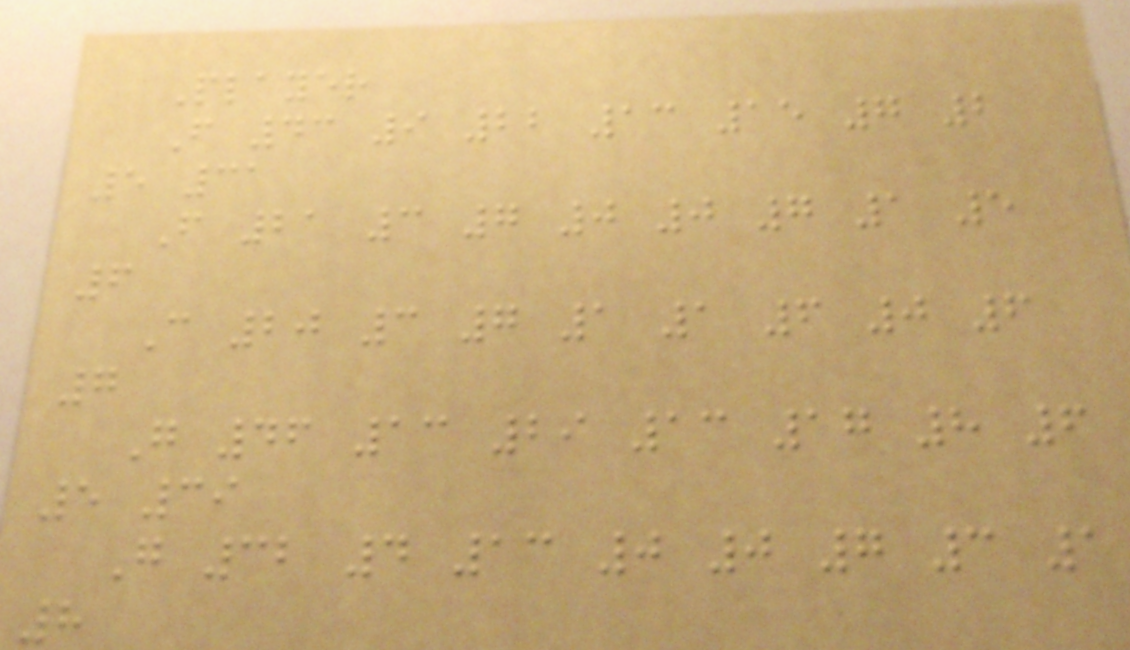Player
F 43 9 22 13 15 7 2
5 31
F 21 3 7 0 0 7 1 5
6
C 20 3 7 1 1 6 0 6
7
G 46 13 29 13 17 8 6
5 39
G 32 4 13 0 0 7 3 1
8
